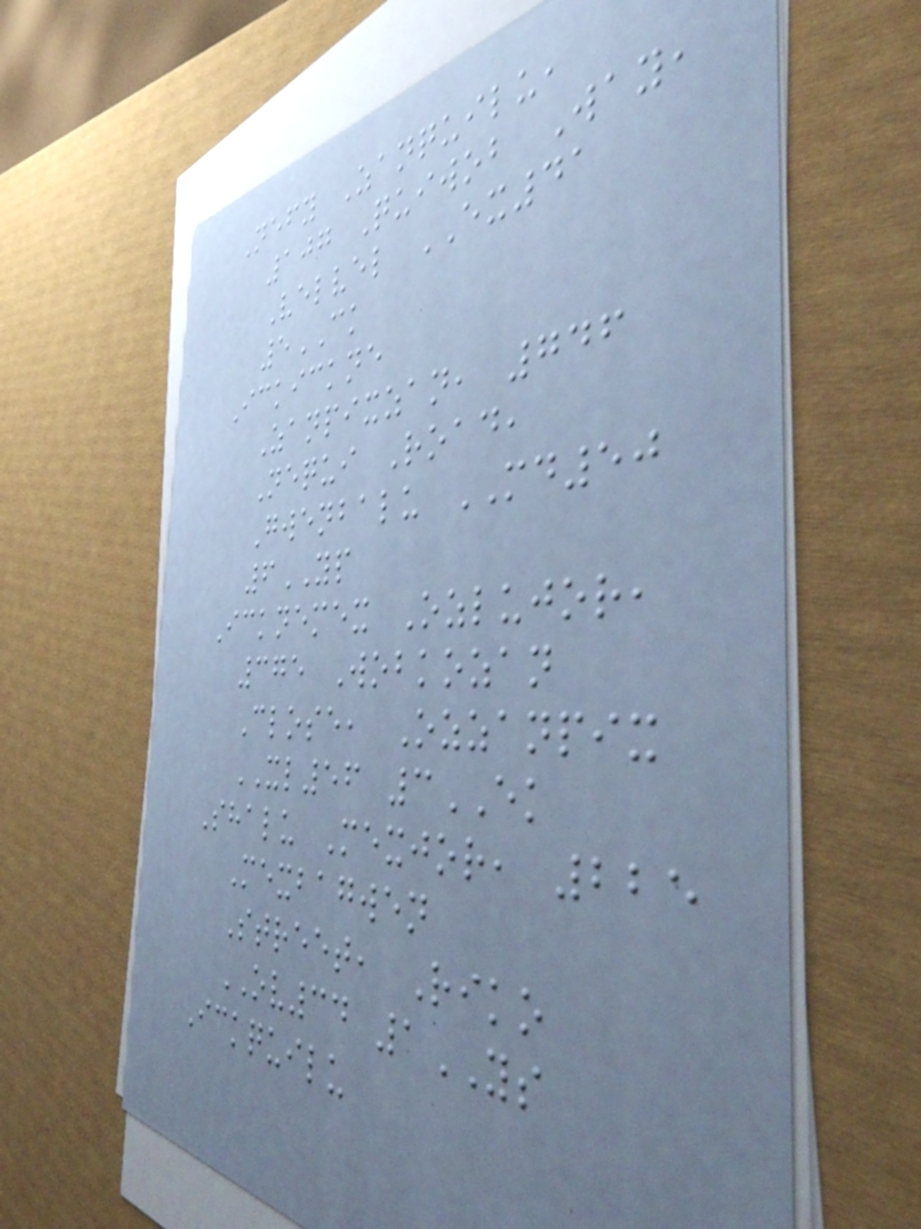Nefy Zanquilu,
107 Quiwob Way,
Velvel EX41
5CK
Ickickne
Zanpixzan, 746
Nequi Road,
Gwenbalu MD50
6YP
Icknemex Ozlujor,
375 Wobkozan
Close, Ozzanpix
XL56 3EK
Shalu Mexjor, 225
Mexbagwen
Street, Riko
OV34 1YS
Ickquilu
